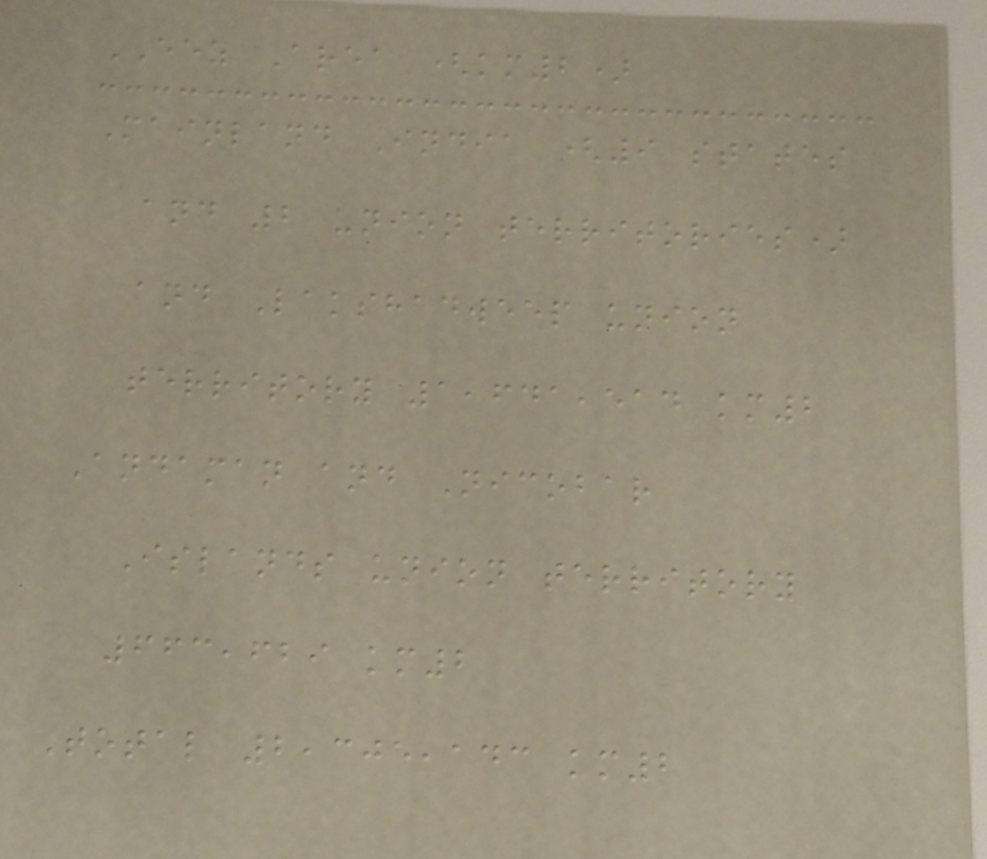EEZ Area (km2)
Mainland India (9 states
and 2 union territories)
and Lakshadweep union
territory 1,641,514 km2
Andaman and Nicobar
Islands union territory
663,629 km2
Total 2,305,143 km2
